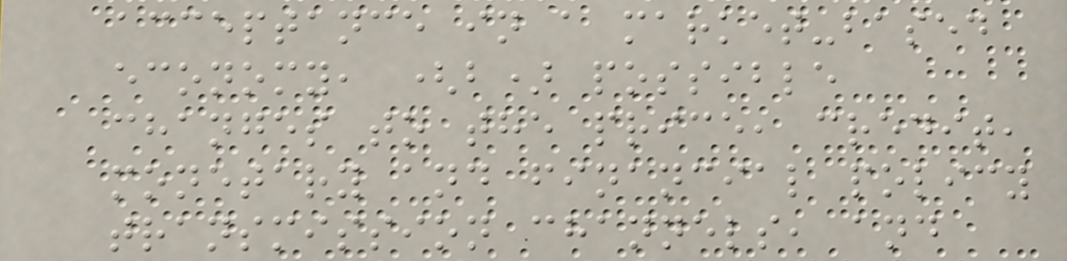acceptance in a market-based
economy, (b) possible
changes to the price, credit,
monetary and financial policy
transmission channels, and
